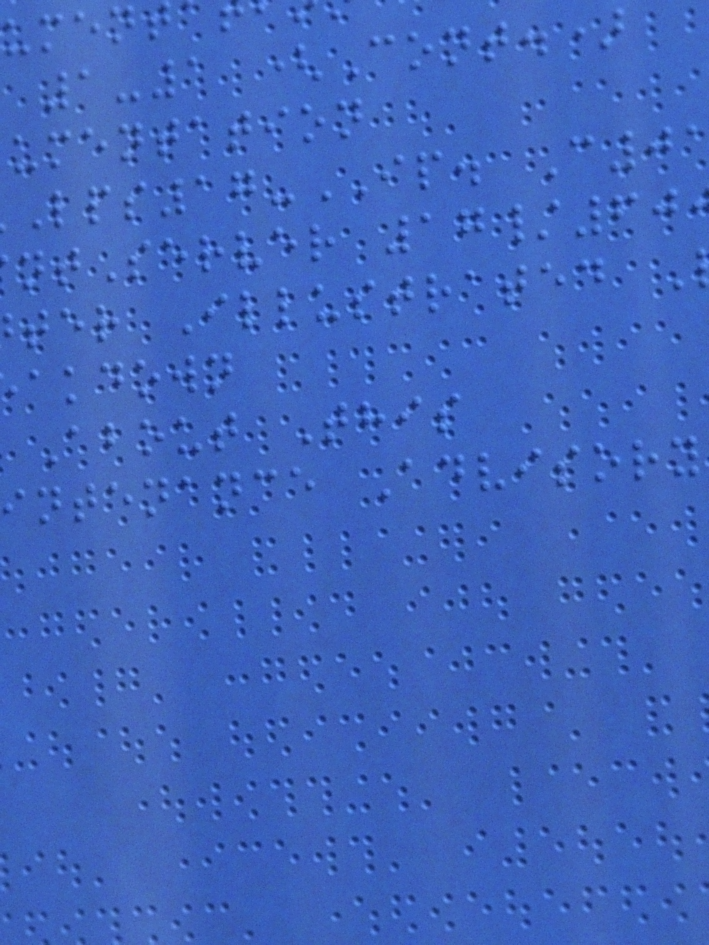1-1 (Cont.)
umentation
17-IP. C0
ntServer 17/60
ter Illustrated
akdown
About This
intenance Advisory
